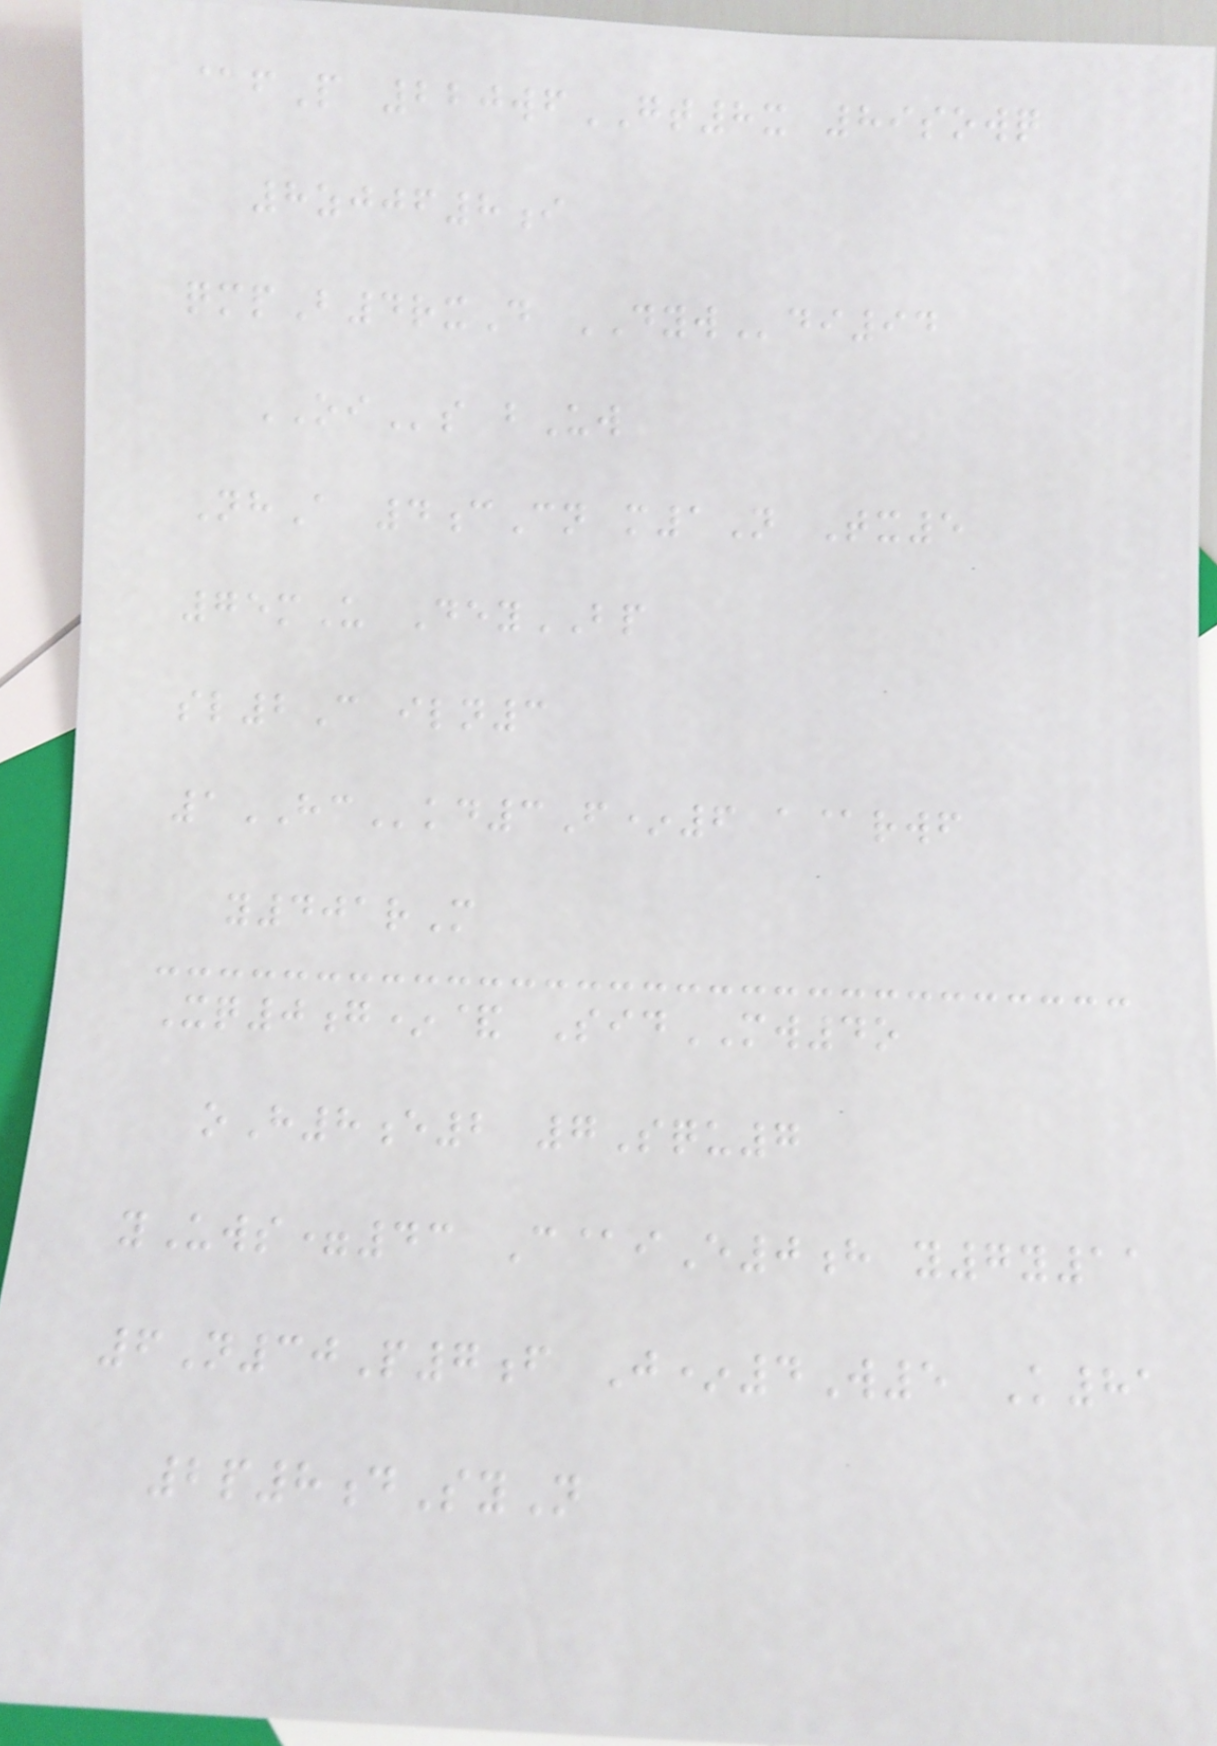@fP 220wfGT8x 89sowq
8zjjf8i
qmpB4rxD DYWdi94
OIs bUw
NhA 4cCn m1N Tx5
75mU DeyBP
sl2C iln3
1HCkd3F*6 a@rwf
y401rM
Xq0g*& SidMW4o
oH8e2 7Squ7
yUws=43 C@iE0h y7y11
6N30P7f J*4W5 K81
2p8dSyN
